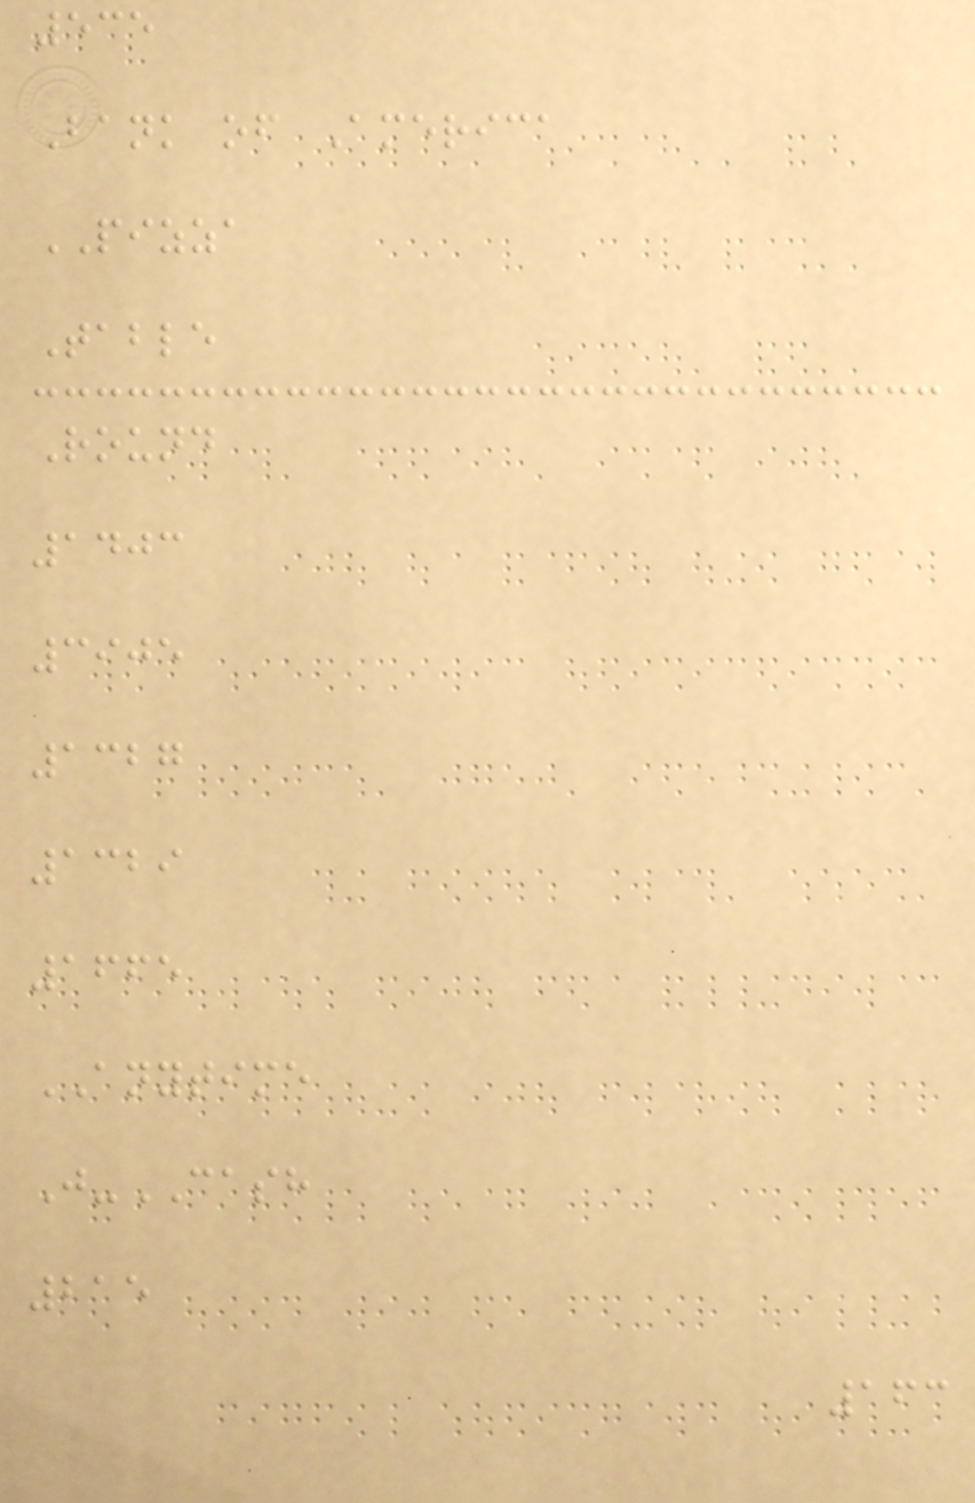535
Bank of America
PIZZA
Table
Round
1403
3905
1327
1329
1665
ANYTIME
J-CASH
215
163
